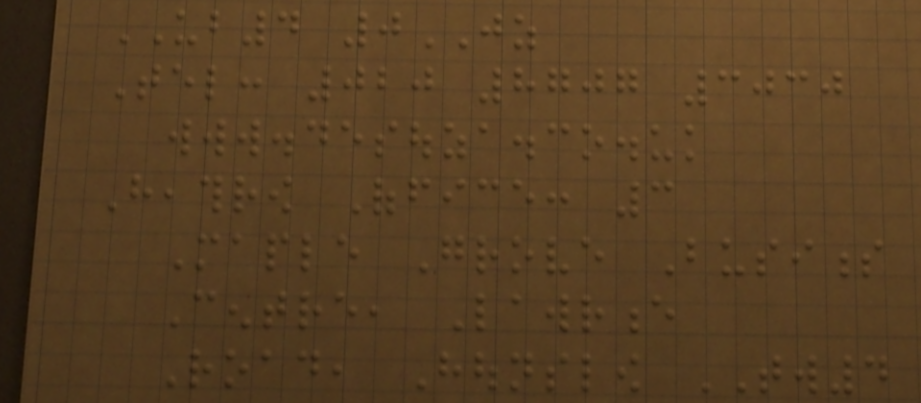UB4 0JZ
Tel: 020 8707 3030
www.desouza.co.uk
Heathrow Office: 3
Maple Grove Business
Centre, Lawrence
Road, Hounslow TW4
